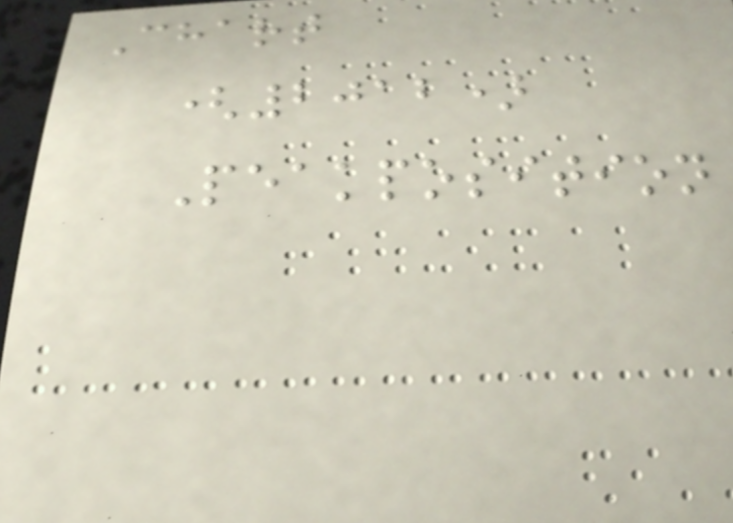Chart
(2012)
Peakposition
